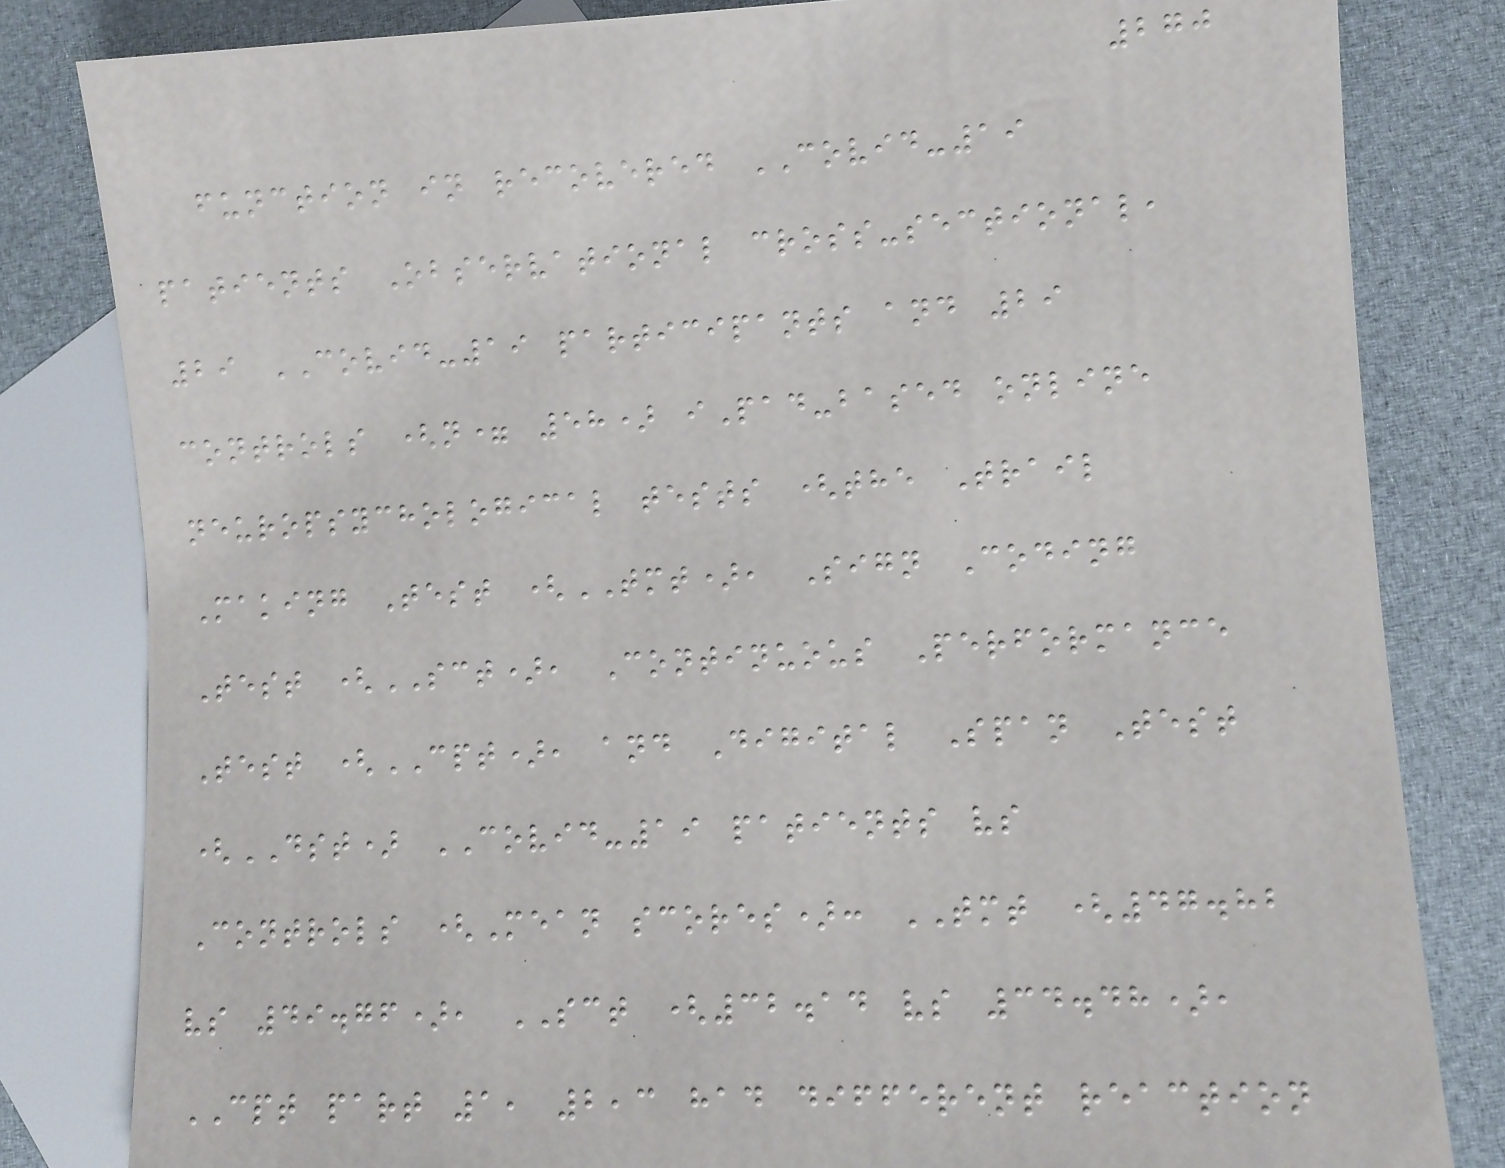270
function in recovered COVID-19
patients Observational cross-sectional,
29 COVID-19 participants and 29
controls (n= 58) iPad-based online
neuropsychological tests (the Trail
Making Test (TMT), Sign Coding
Test (SCT), Continuous Performance
Test (CPT), and Digital Span Test
(DST) COVID-19 patients vs
Controls (Mean scores): TMT (47.82
vs 49.76), SCT (32.14 vs 34.48),
CPT part 1, 2,3 had different reaction
